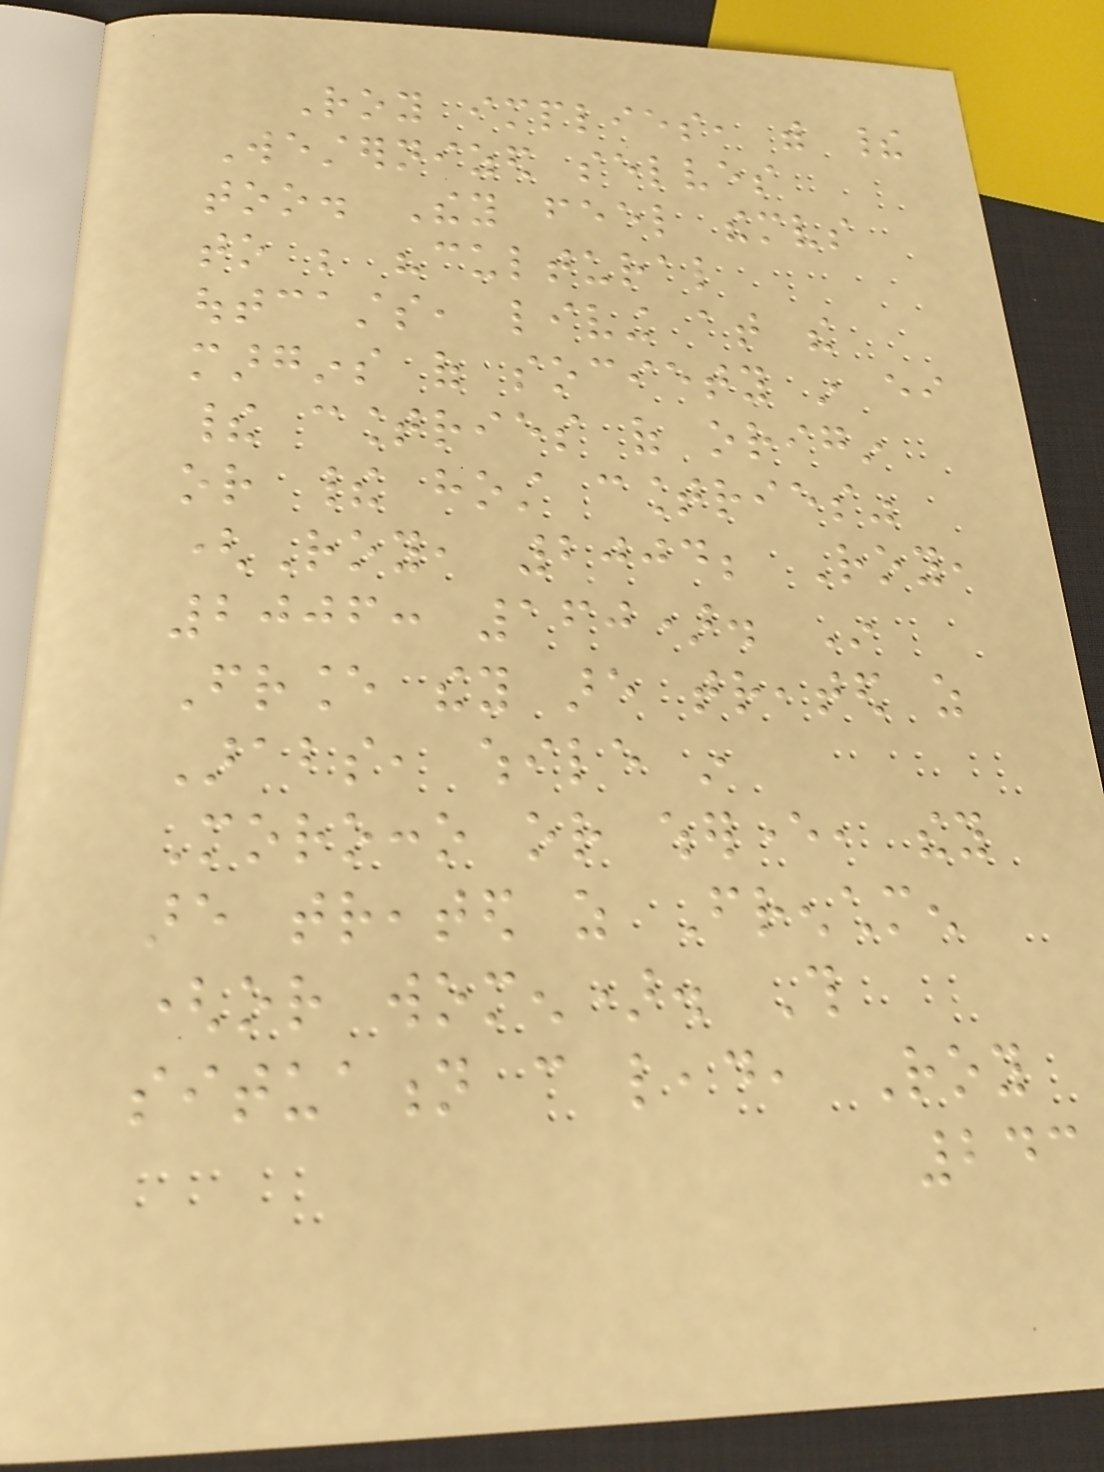Roy implies, with their
Westernized selves
too. They feel themselves
to be "cultural
outcasts, living at the
margins of society in either
their countries of origin
or their host countries"
(Roy, 2004; Roy,
2006: 160). In
France they are treated as
Arabs, while in
Morocco or wherever, they
are treated as Frenchmen
(or women). This
situation can lead, Roy
243
